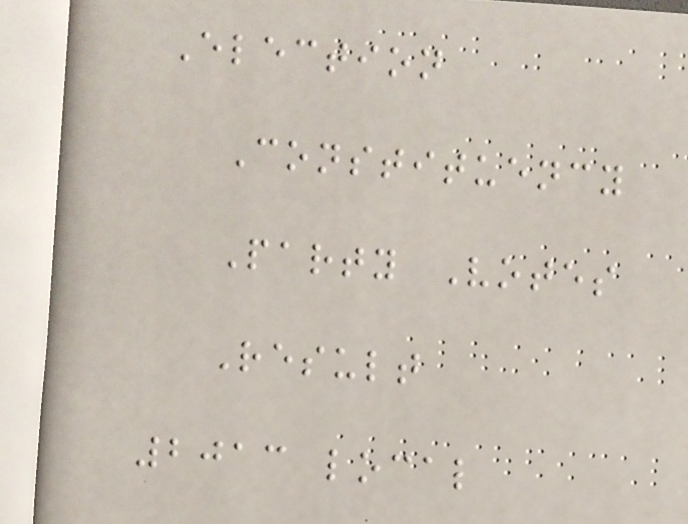Election
Constituency
Party Votes
Result
2013 local
